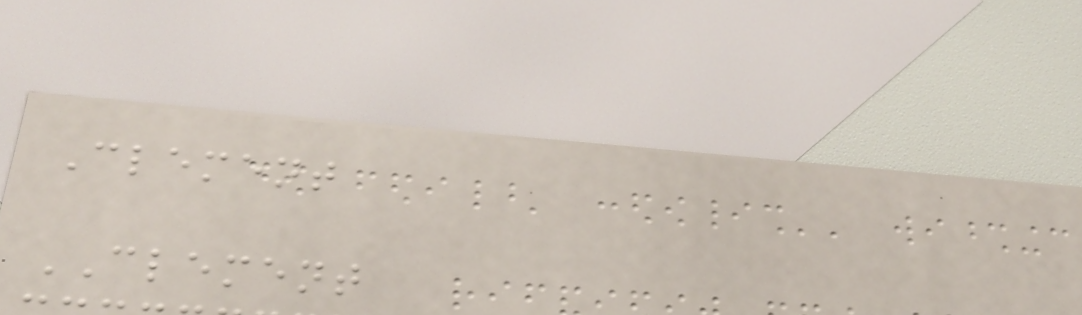Clement
CLEMENT
